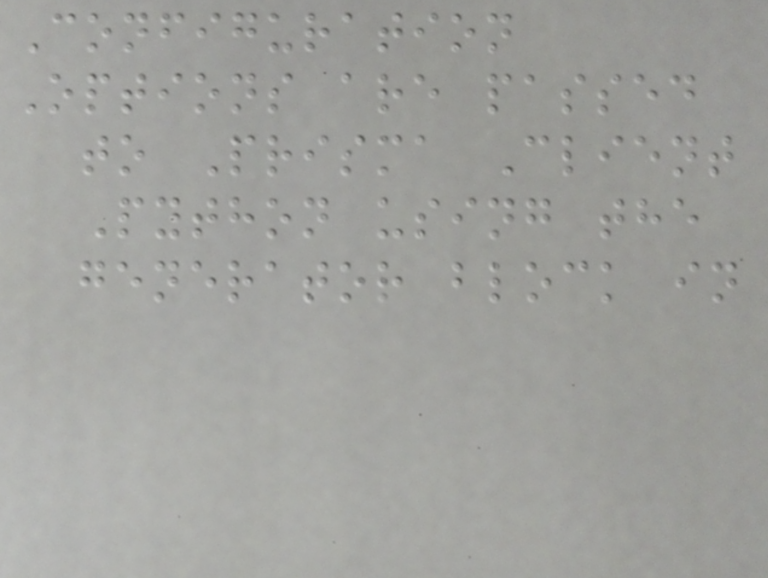Configuration
Options are passed
to Prisma Client
Python using the
generator block in
